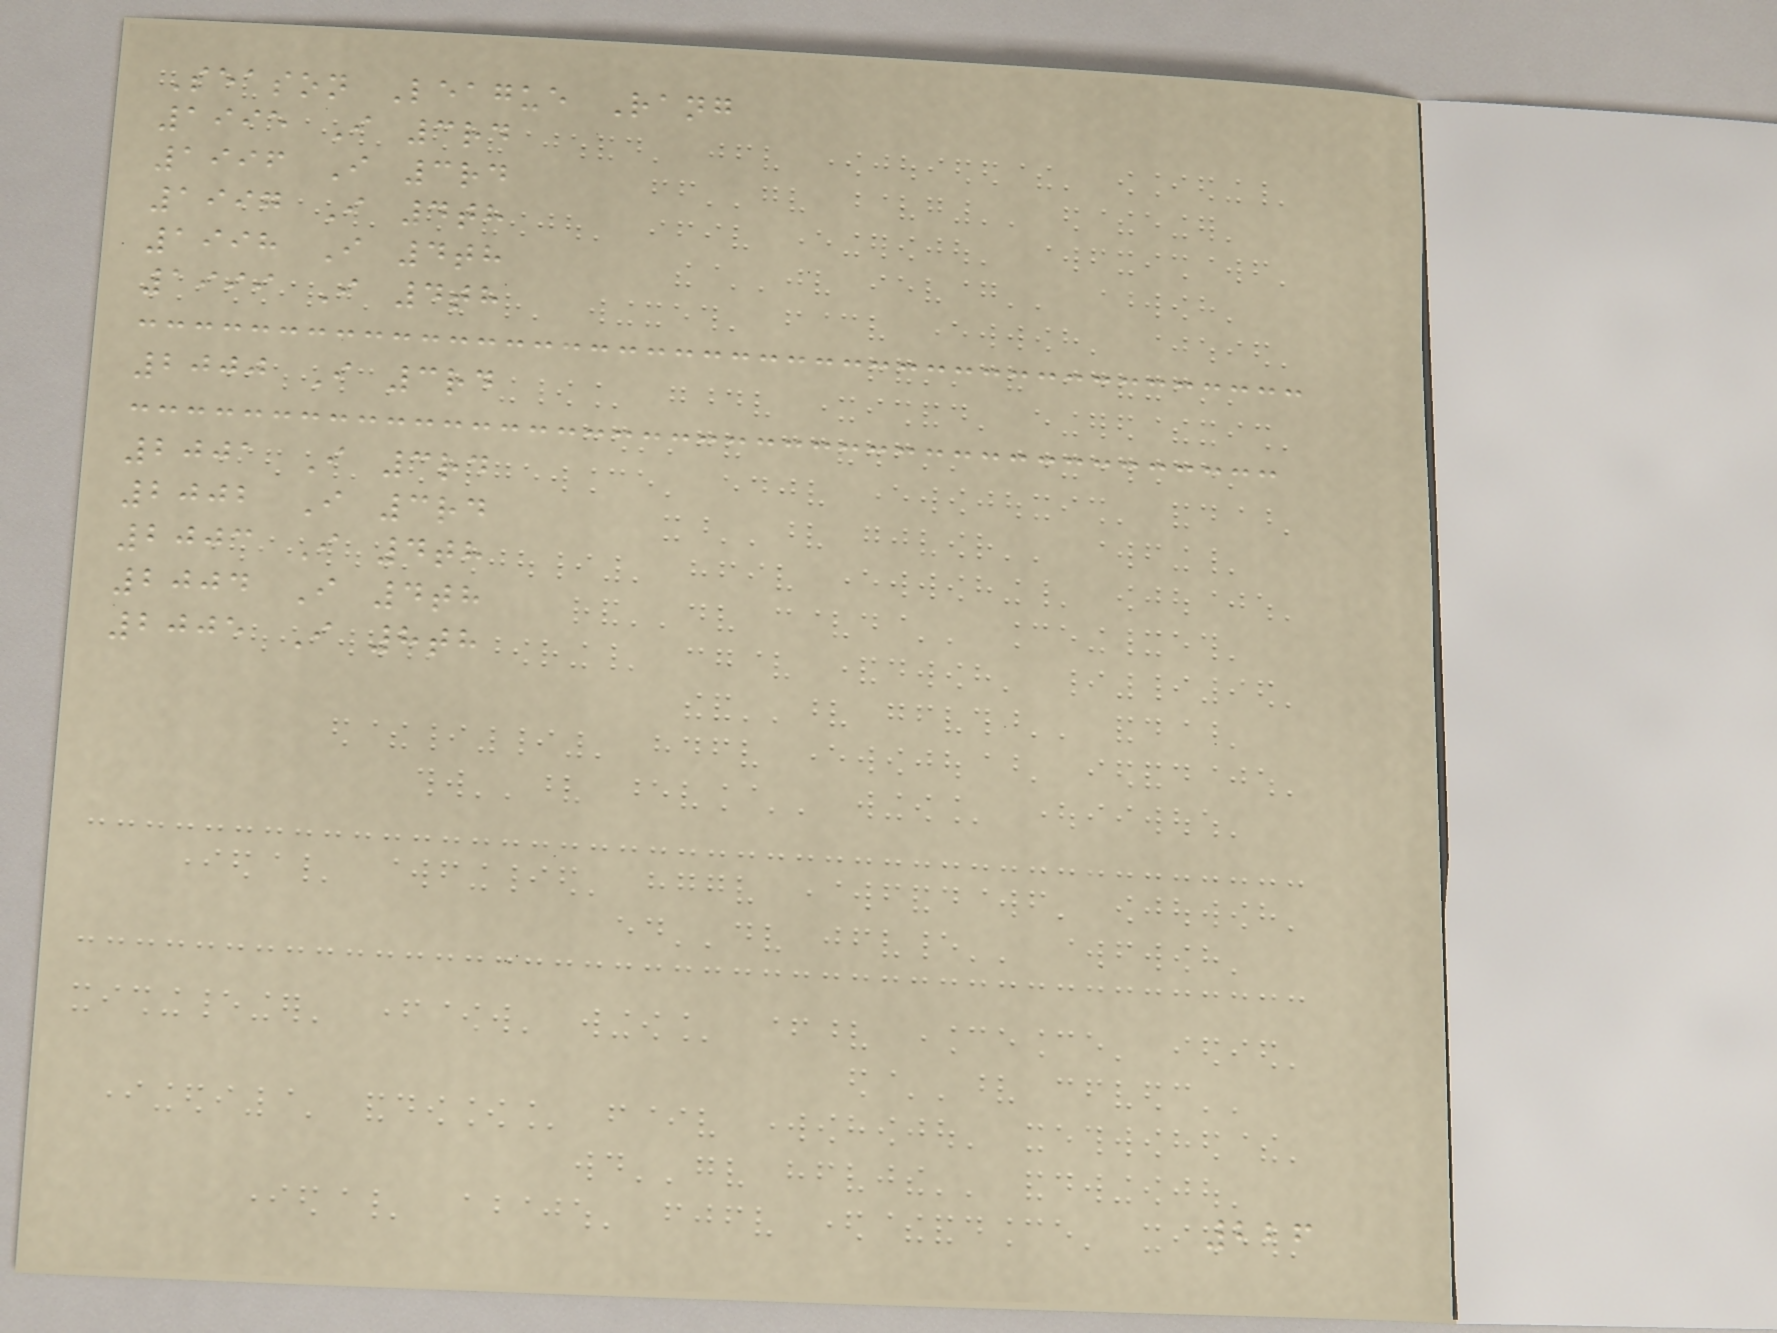Season League Rang
1995 I 3rd
1996 I 3rd
1997 I 4th
1998 I 4th
1999 I 4th
2000 I 3rd
2001 I 3rd
2002 I 3rd
2003 I 4th
2004 I 4th
2005 I 8th
226
